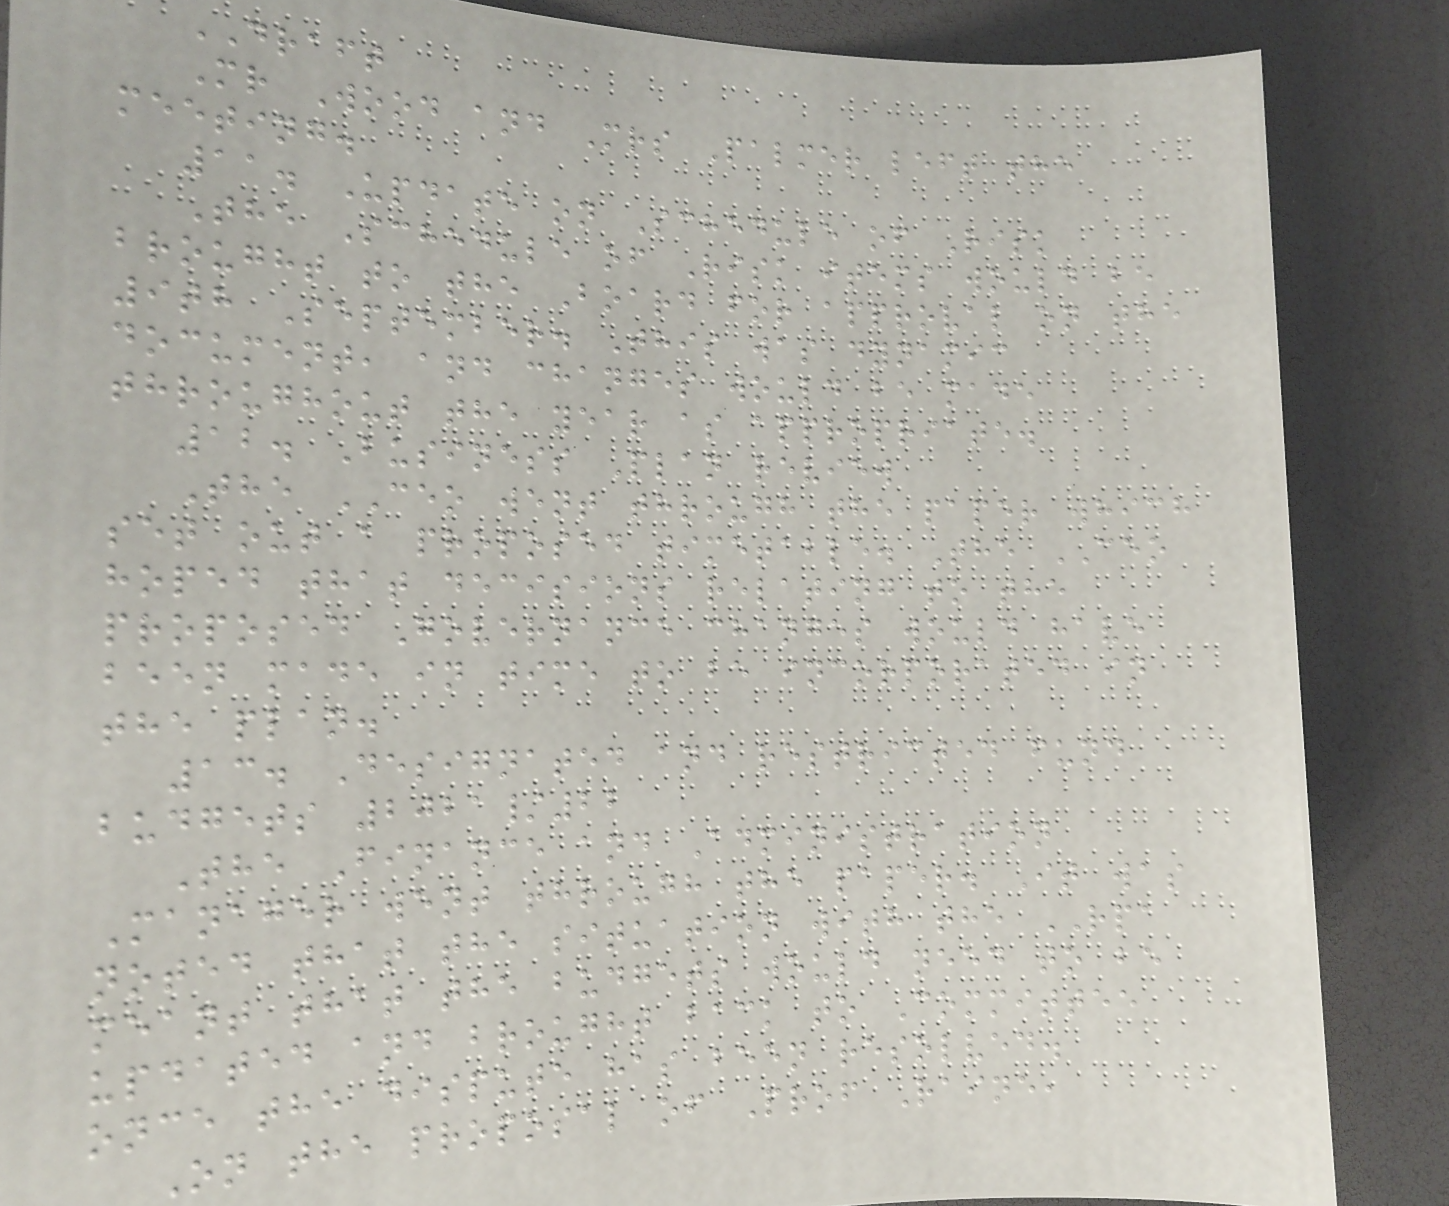DRAFT
Mr Wood and Mrs Palmer left the
meeting.
11. Update on Schedule of Risk
The Schedule of Risk items would be
brought to the Board for approval on the
9th September. This was dynamic
document, and changes would be made
throughout the year as appropriate.
12. Business Plan review
The CEO went through the paper which
set out a proposed timetable. The CEO
hoped that decisions relating to the
proposed Governance changes would have
been made in time to be incorporated in
the plan.
13. Designated and restricted fund
budgets 2021/22
The Finance and Administration
Manager went through the paper. It was
noted that the situation with the RPA
meant that the budgets would need to be
updated and brought back to Committee
once the dispute has been resolved.
On the proposal of Prof Raine,
